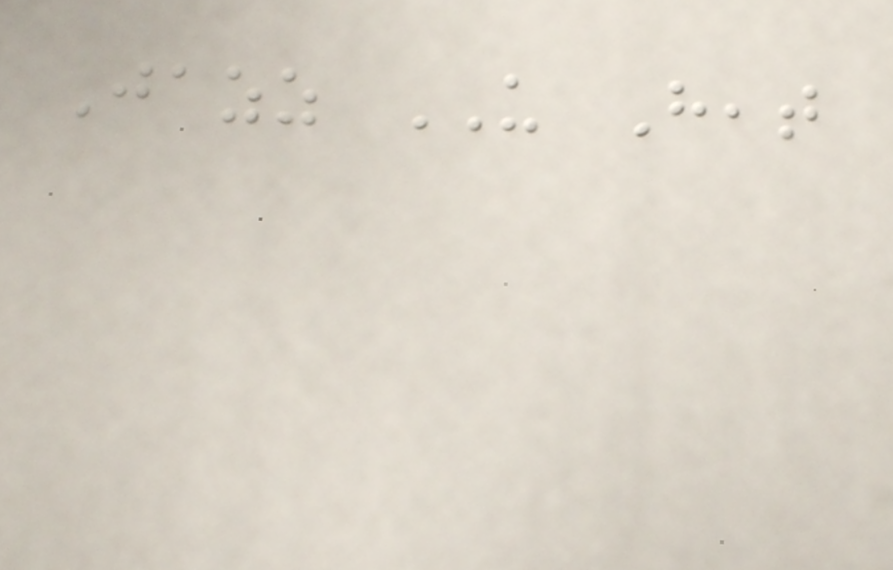Jazz US Heat
